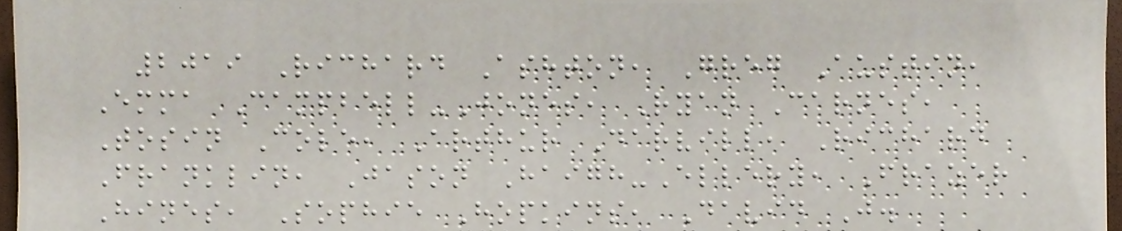2019 Richard Ashton, Greg Austin,
Emma Campbell-Jones, Ryan Carnes,
Tosin Cole, Arthur Darvill, Richard
Franklin, Jason Haigh-Ellery, Frazer
Hines, Sophie Hopkins, David J.
